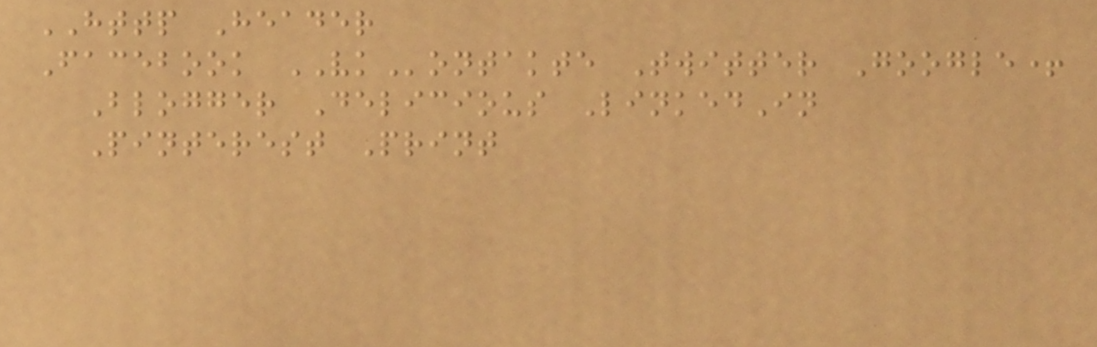HTTP Header
Facebook VKontakte Twitter Google+
Blogger Delicious LinkedIn
Pinterest Print
